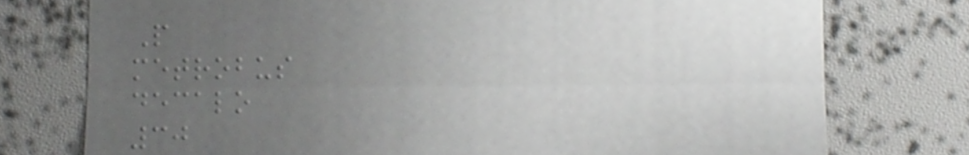P
metrobus
decalo
30
